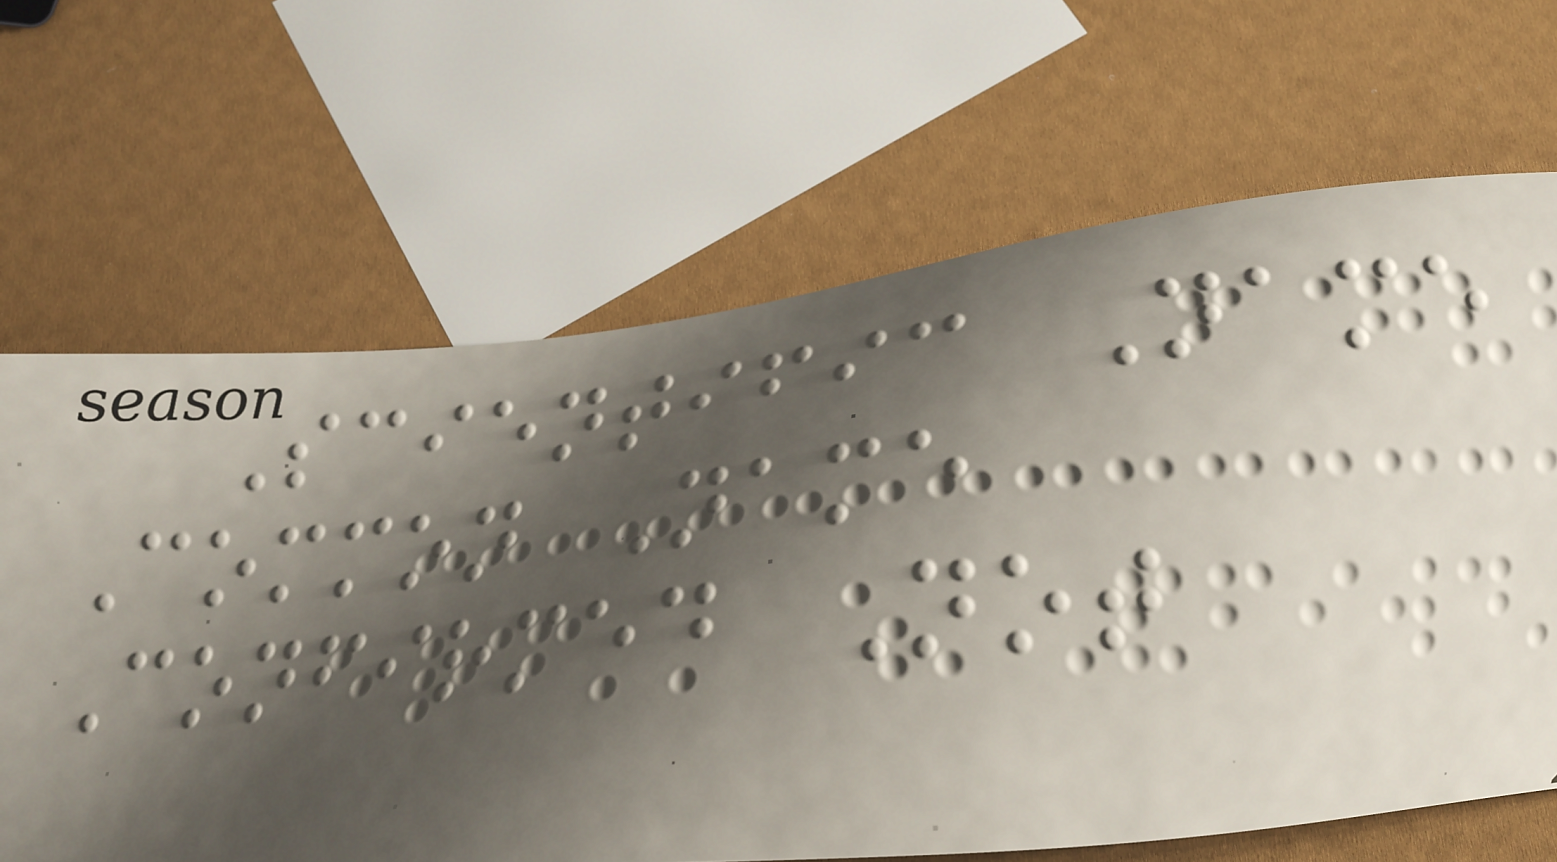Scientific Name
Common Name
Confirmed Not
